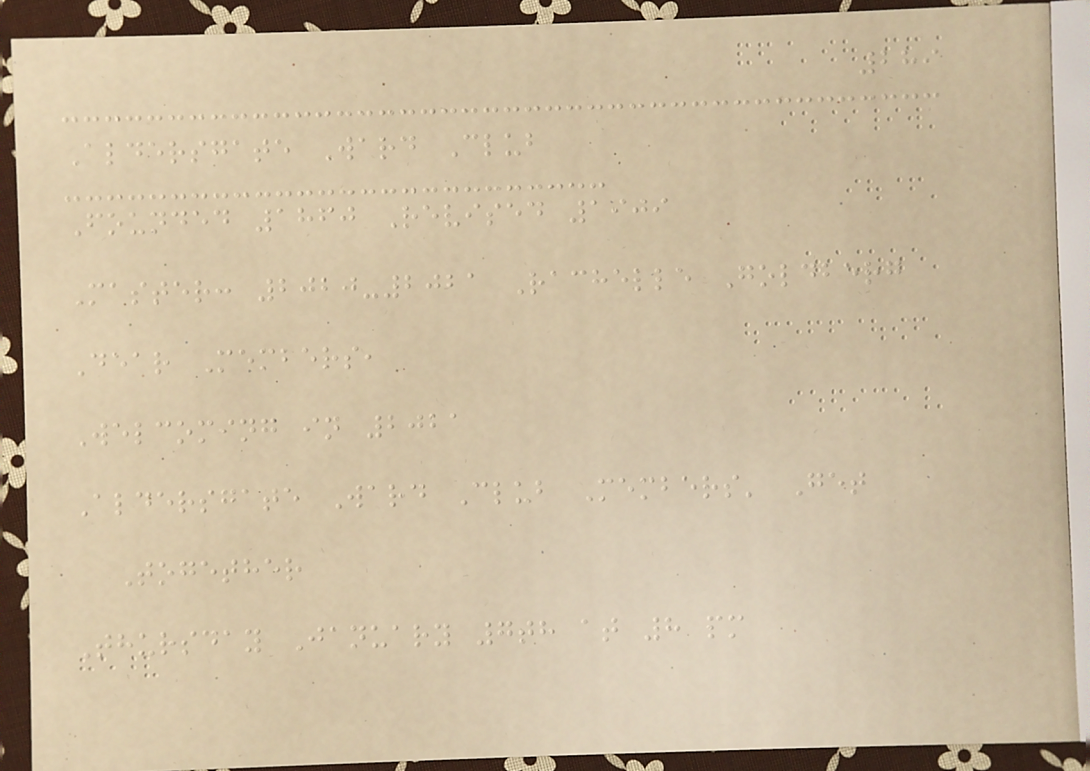289
Aldersgate Ward Club
Founded 1860 Revised 1909
Master: 2020-2021 Rachelle Goldberg
Dear Members,
Welcoming in 2021
Aldersgate Ward Club Members' Get
Together
Thursday January 7th at 8 pm
